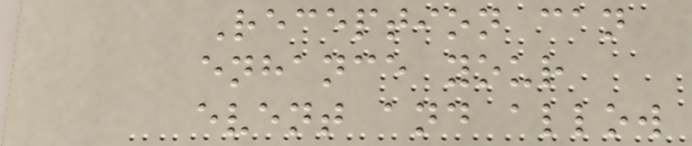Reception can
enhance your
event and allow
